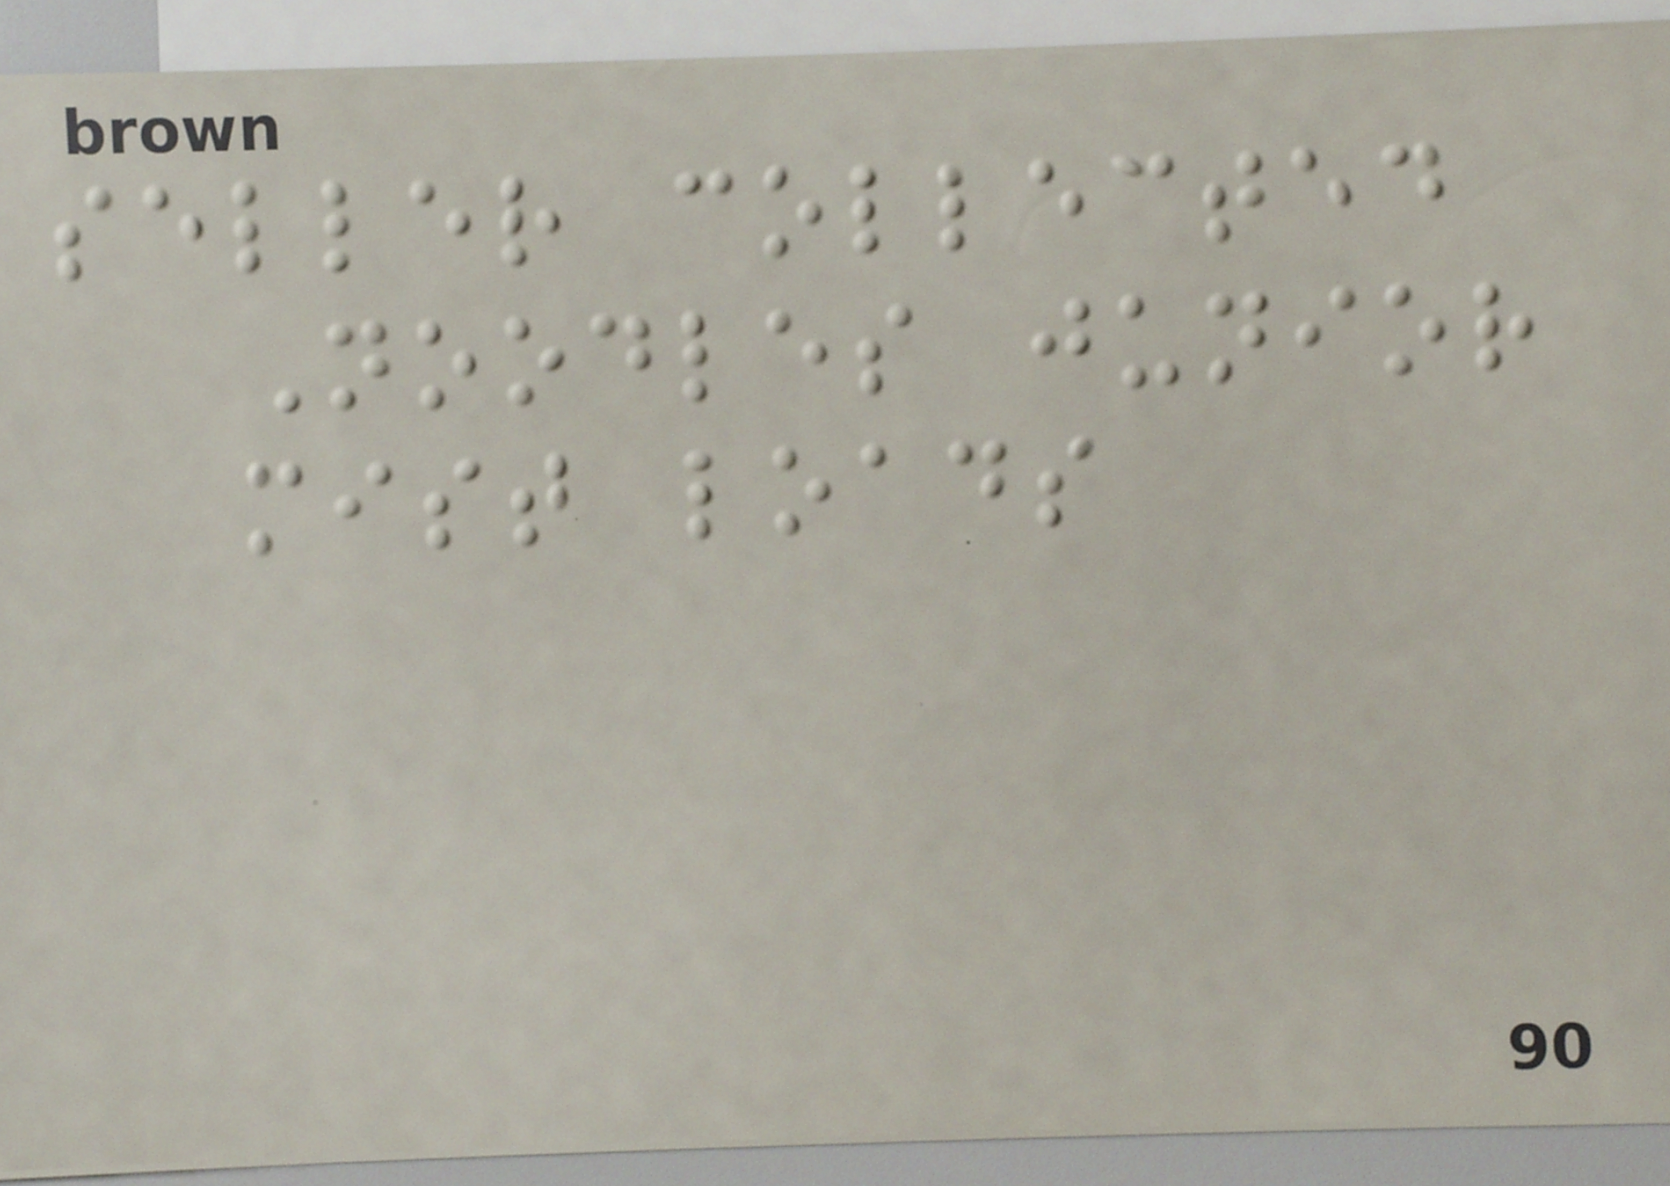seller collected
Noodles junior
mist loads
